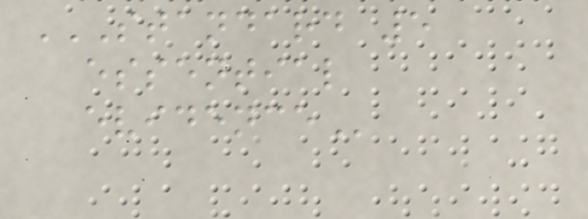STANDARD 5
ESSENTIAL
EVIDENCE
